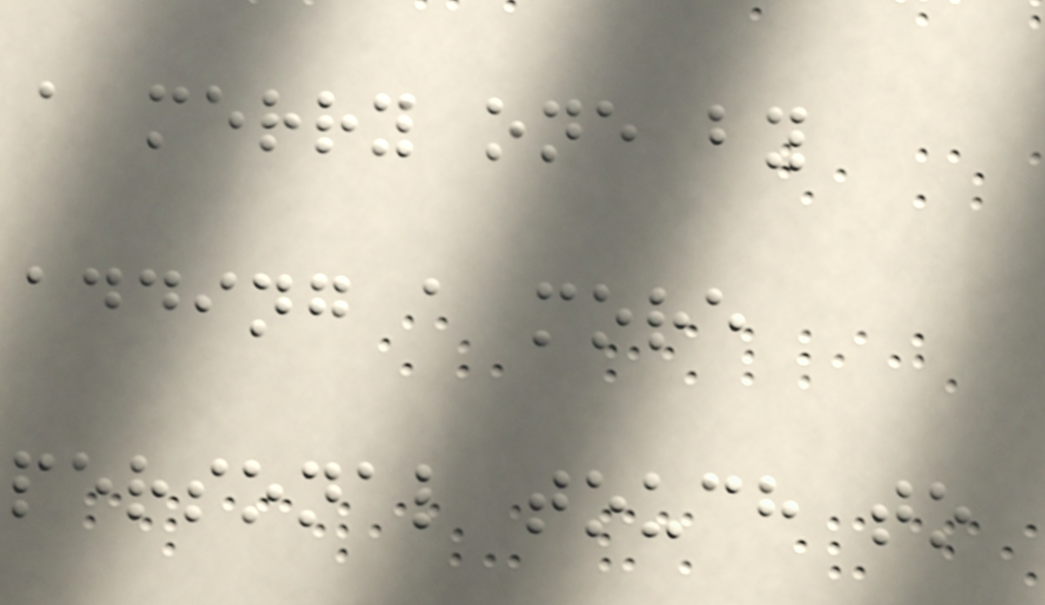a merry one by
adding a more
personal touch to
